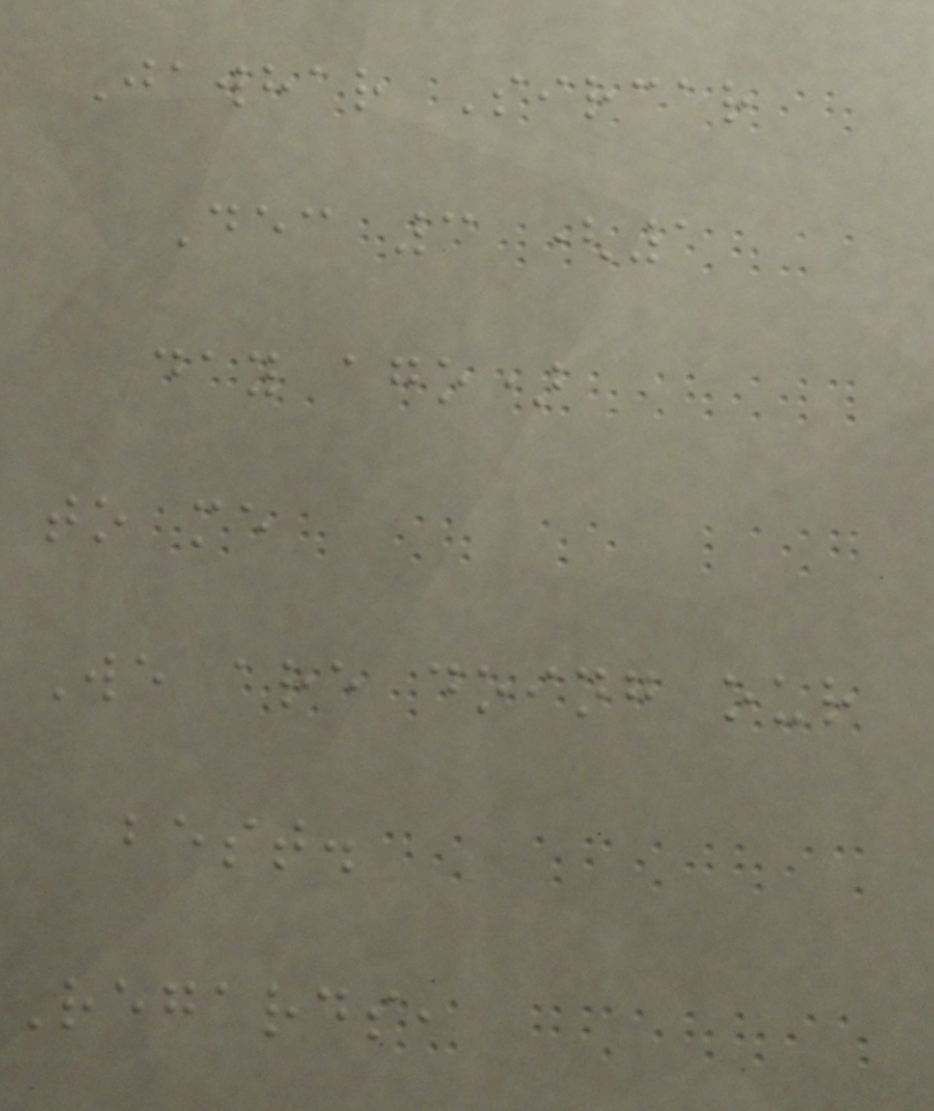Jawhar Sircar
Dec 3 (1
day ago)
to me
We are doing our
best.
Regards,
